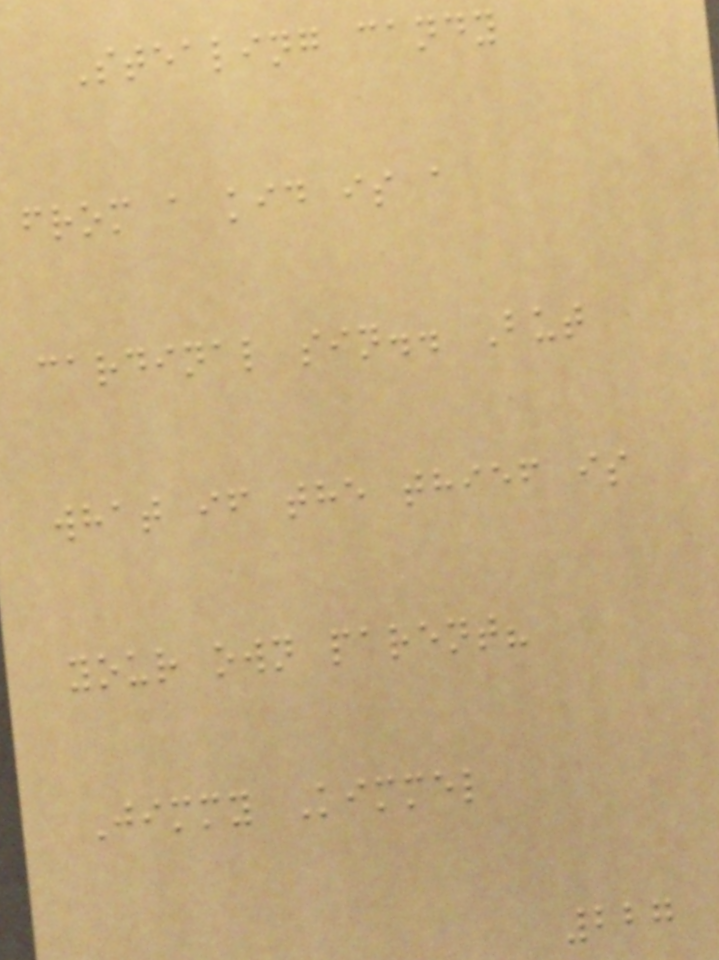Stealing candy
from a kid is a
cardinal sin.. But
what if the thief is
your own parent?
Jimmy Kimmel
227
